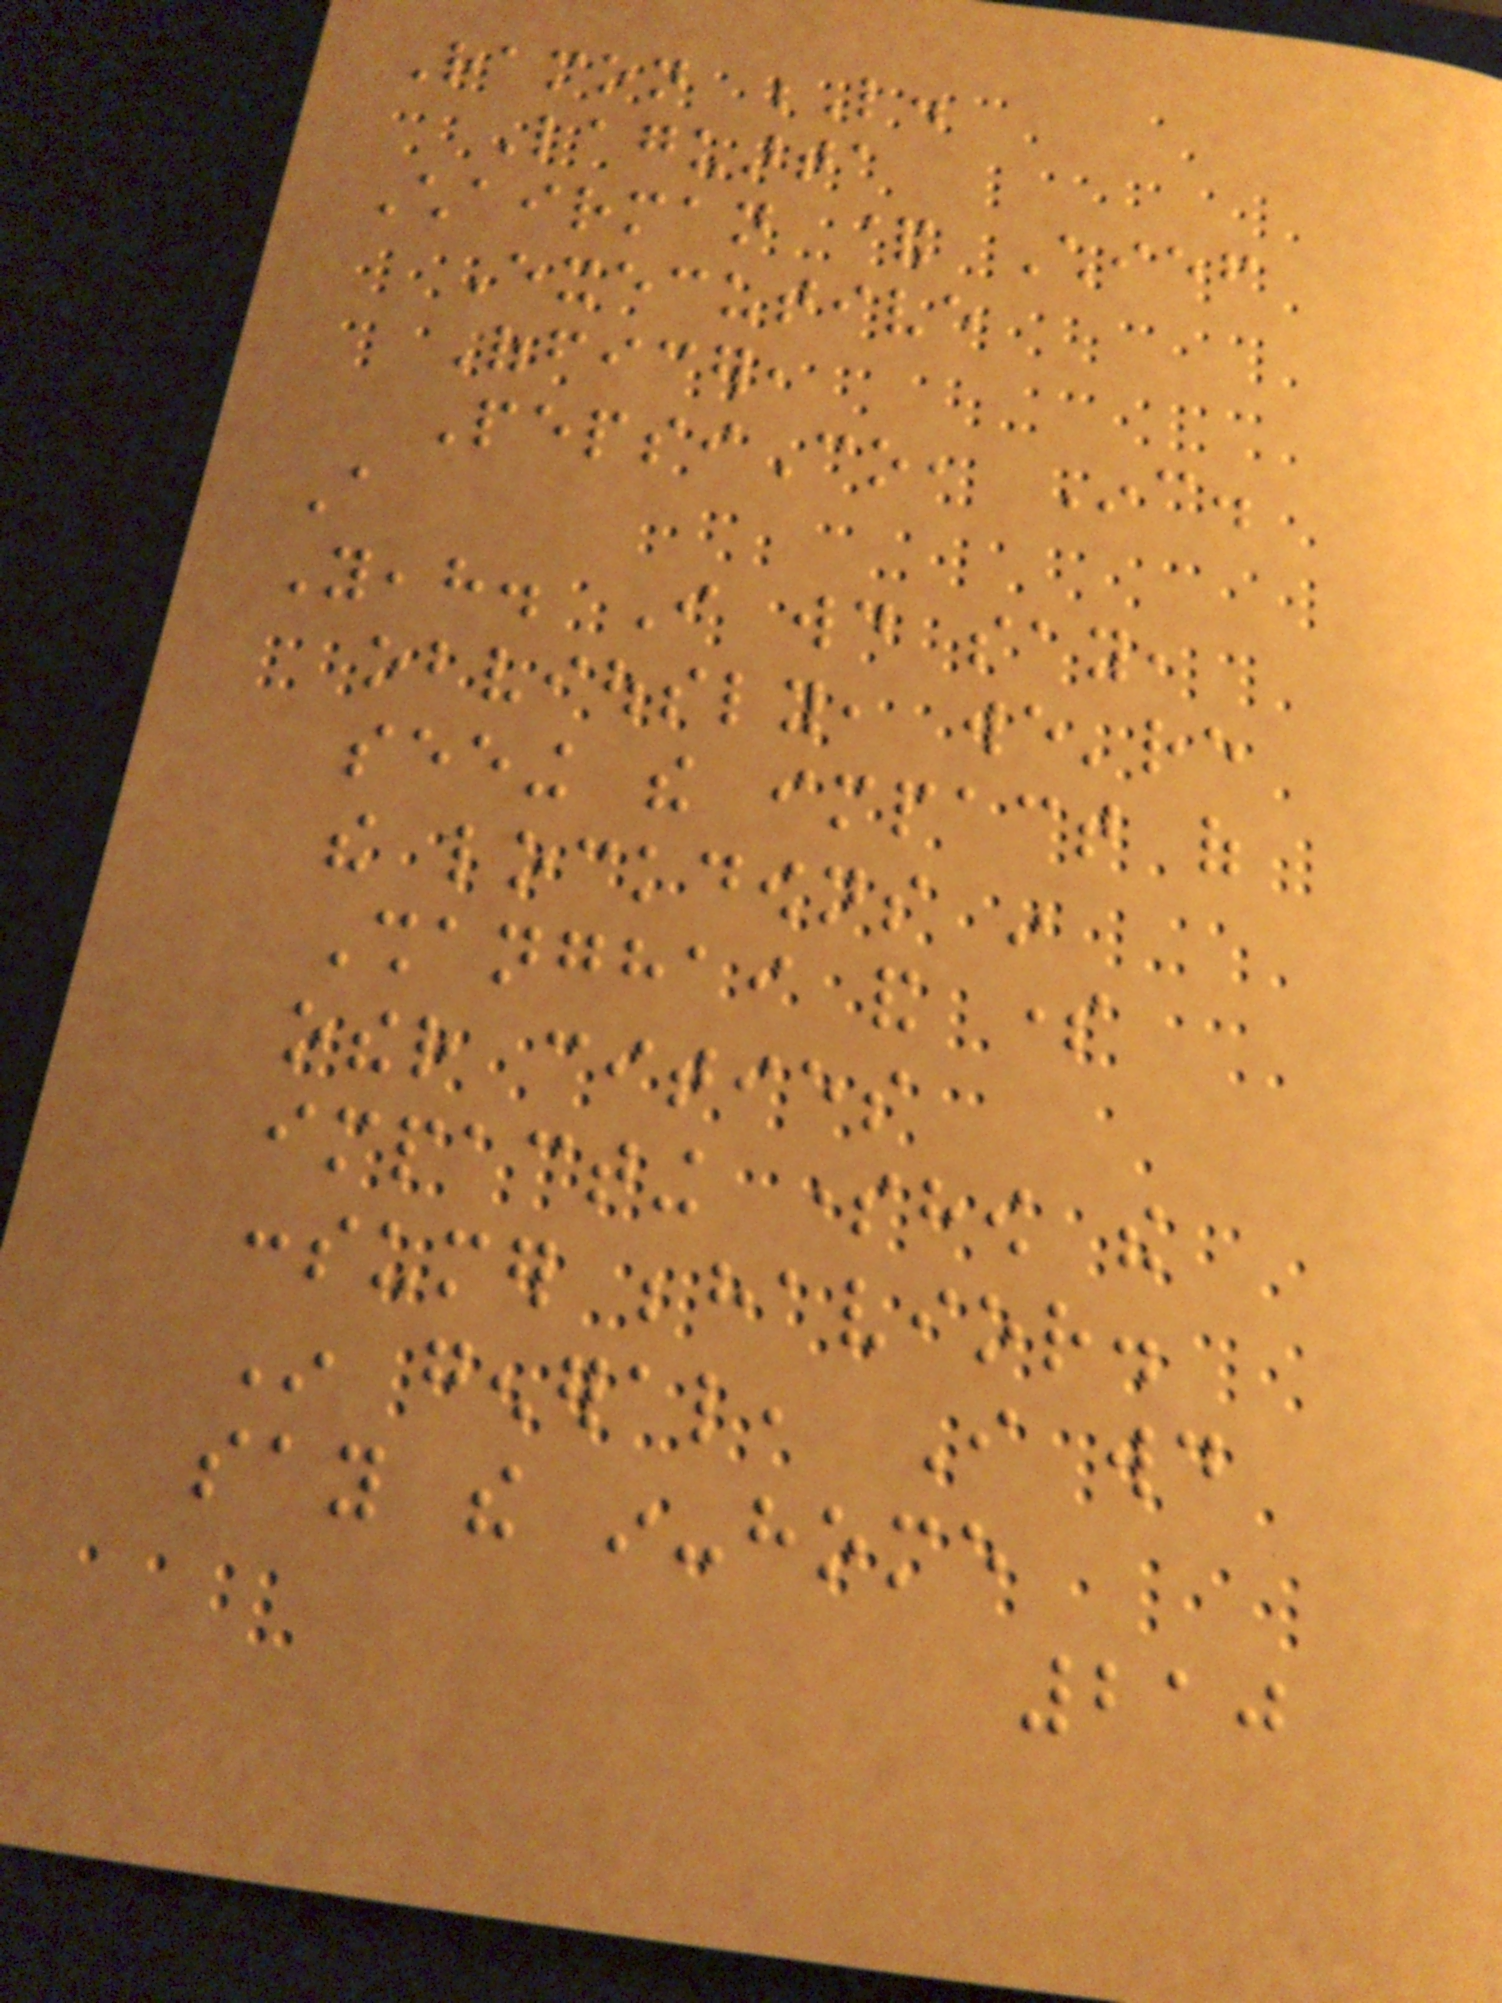Ramon L.
Laguarta
Chairman & Chief
Executive
Officer,
PepsiCo, Inc.
A
Yeah. I would say,
obviously, we're
seeing the impact of
the lockdowns in
Shanghai and some
other cities
impacting somehow the
consumer behavior.
In general, I would
say the in-home
210
